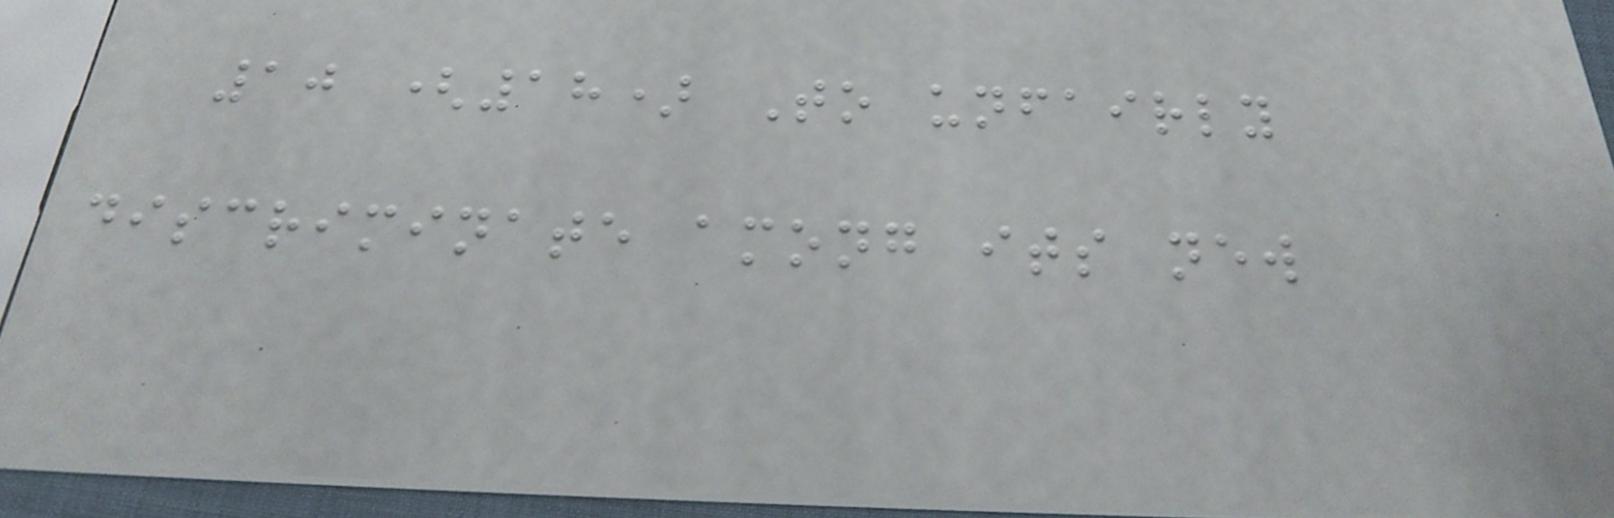10 (18) To unfairly
discriminate among its new
